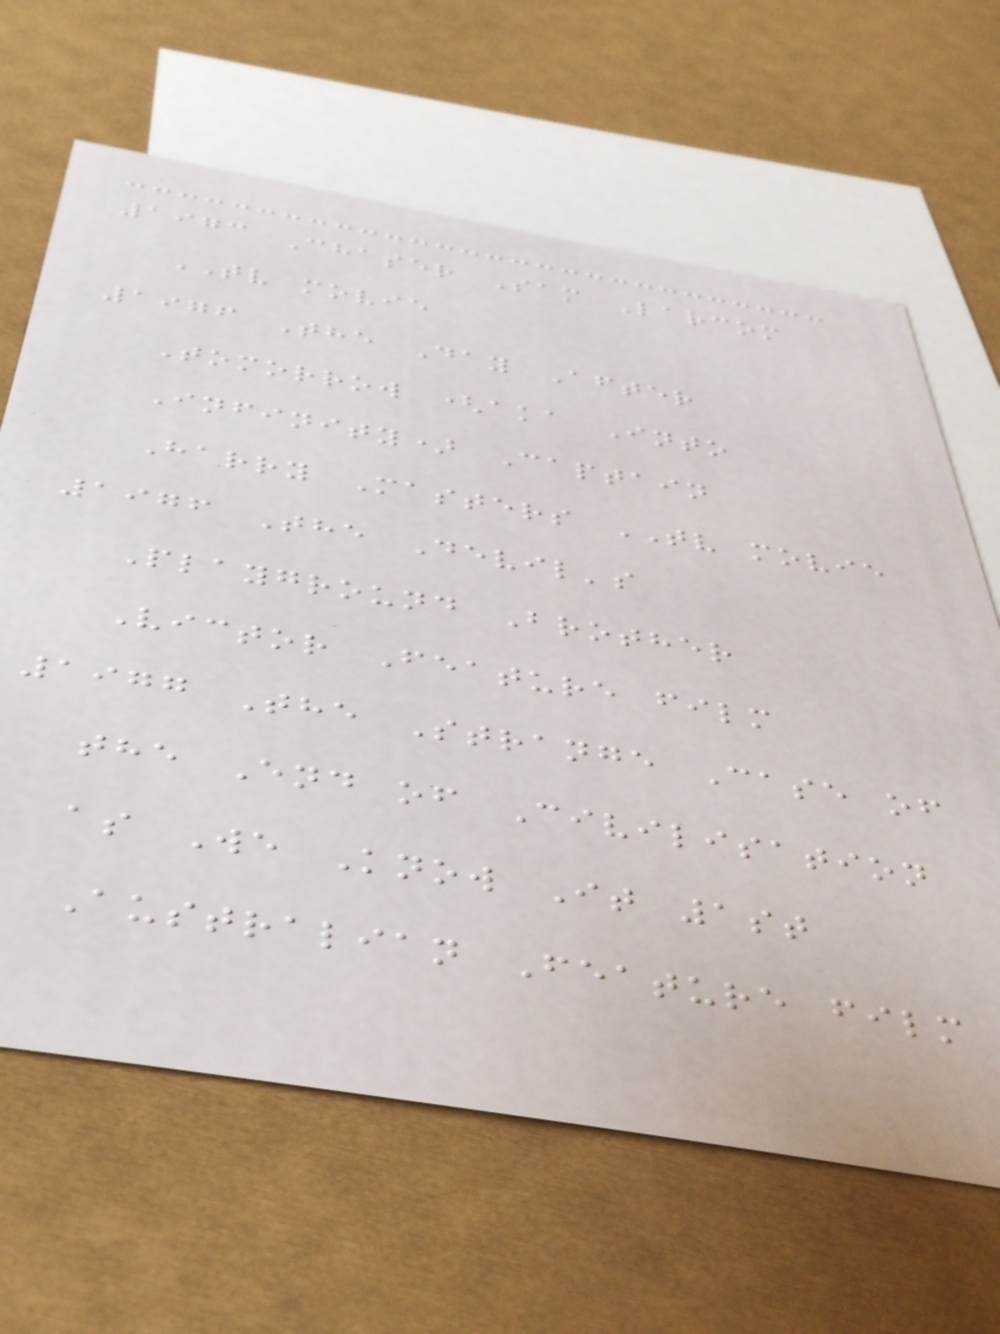1973 Chaser Sam Larcom
TV movie
1976 The Day After
Tomorrow (aka Into
Infinity) Captain
Harry Masters TV movie
1976 The Devil's
Playground Brother
Victor Feature film
1977 The Strange Case of
the End of Civilisation
as We Know It 1st
Australian Feature film
